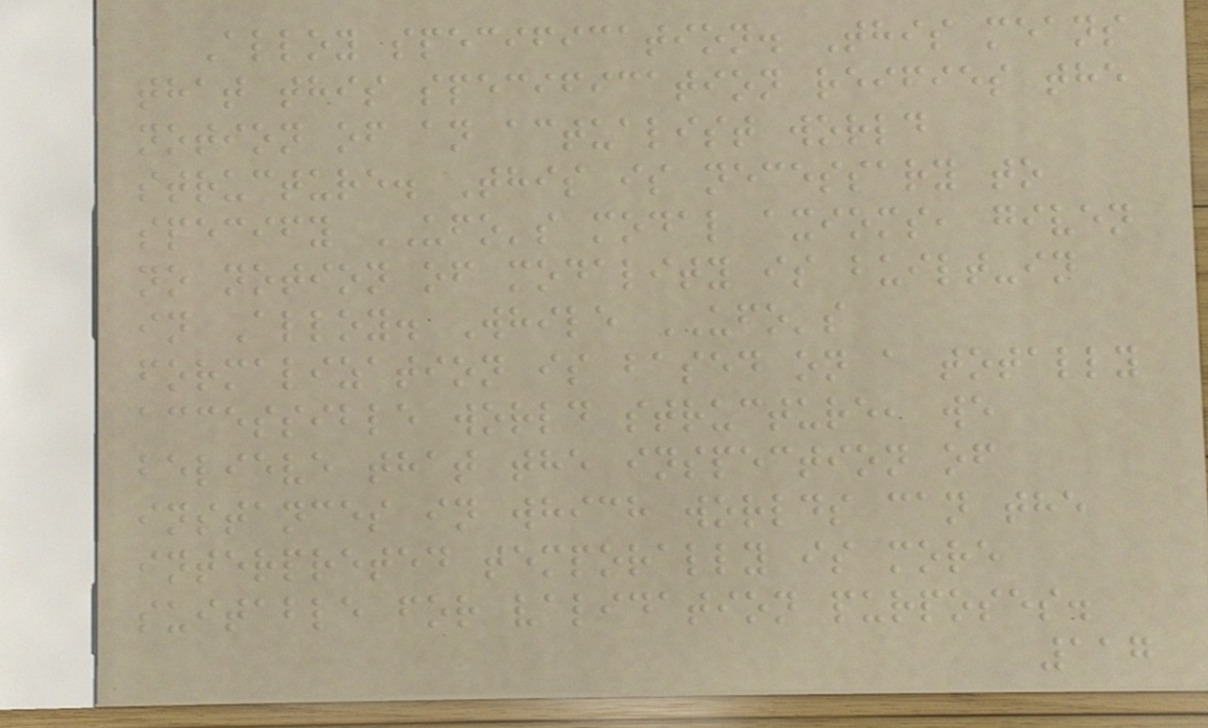Alloy specification. This means
that this specification reifies the
notion of an actualist world
structure. This is necessary to
specify UFO's modal axioms, given
no notion of modality is built-in
in Alloy. While UFO's
formalization is based on a totally
accessible world structure, we
believe that the inspection of
instances in which worlds can the
interpreted temporally is more
suitable for validation purposes.
117
